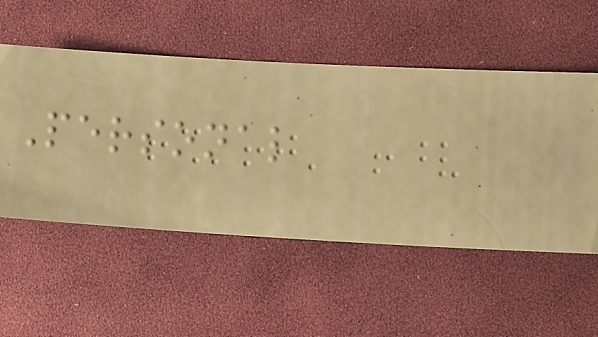Personal
